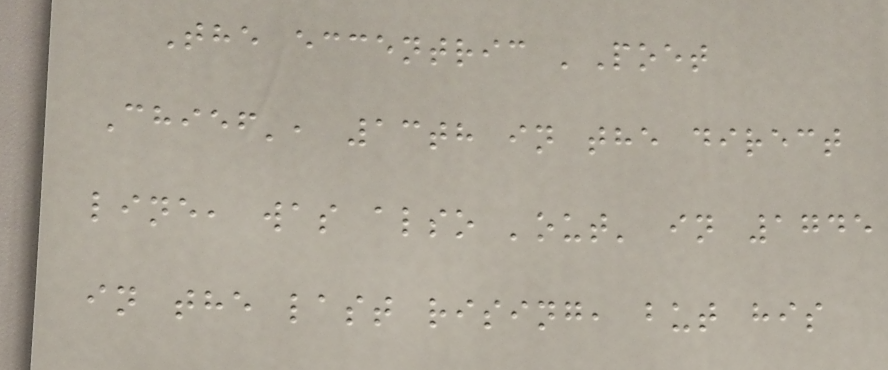The eccentric 'Poet
Chief', 13th in the direct
line, was also 'out' in 1745
in the last rising, but his
